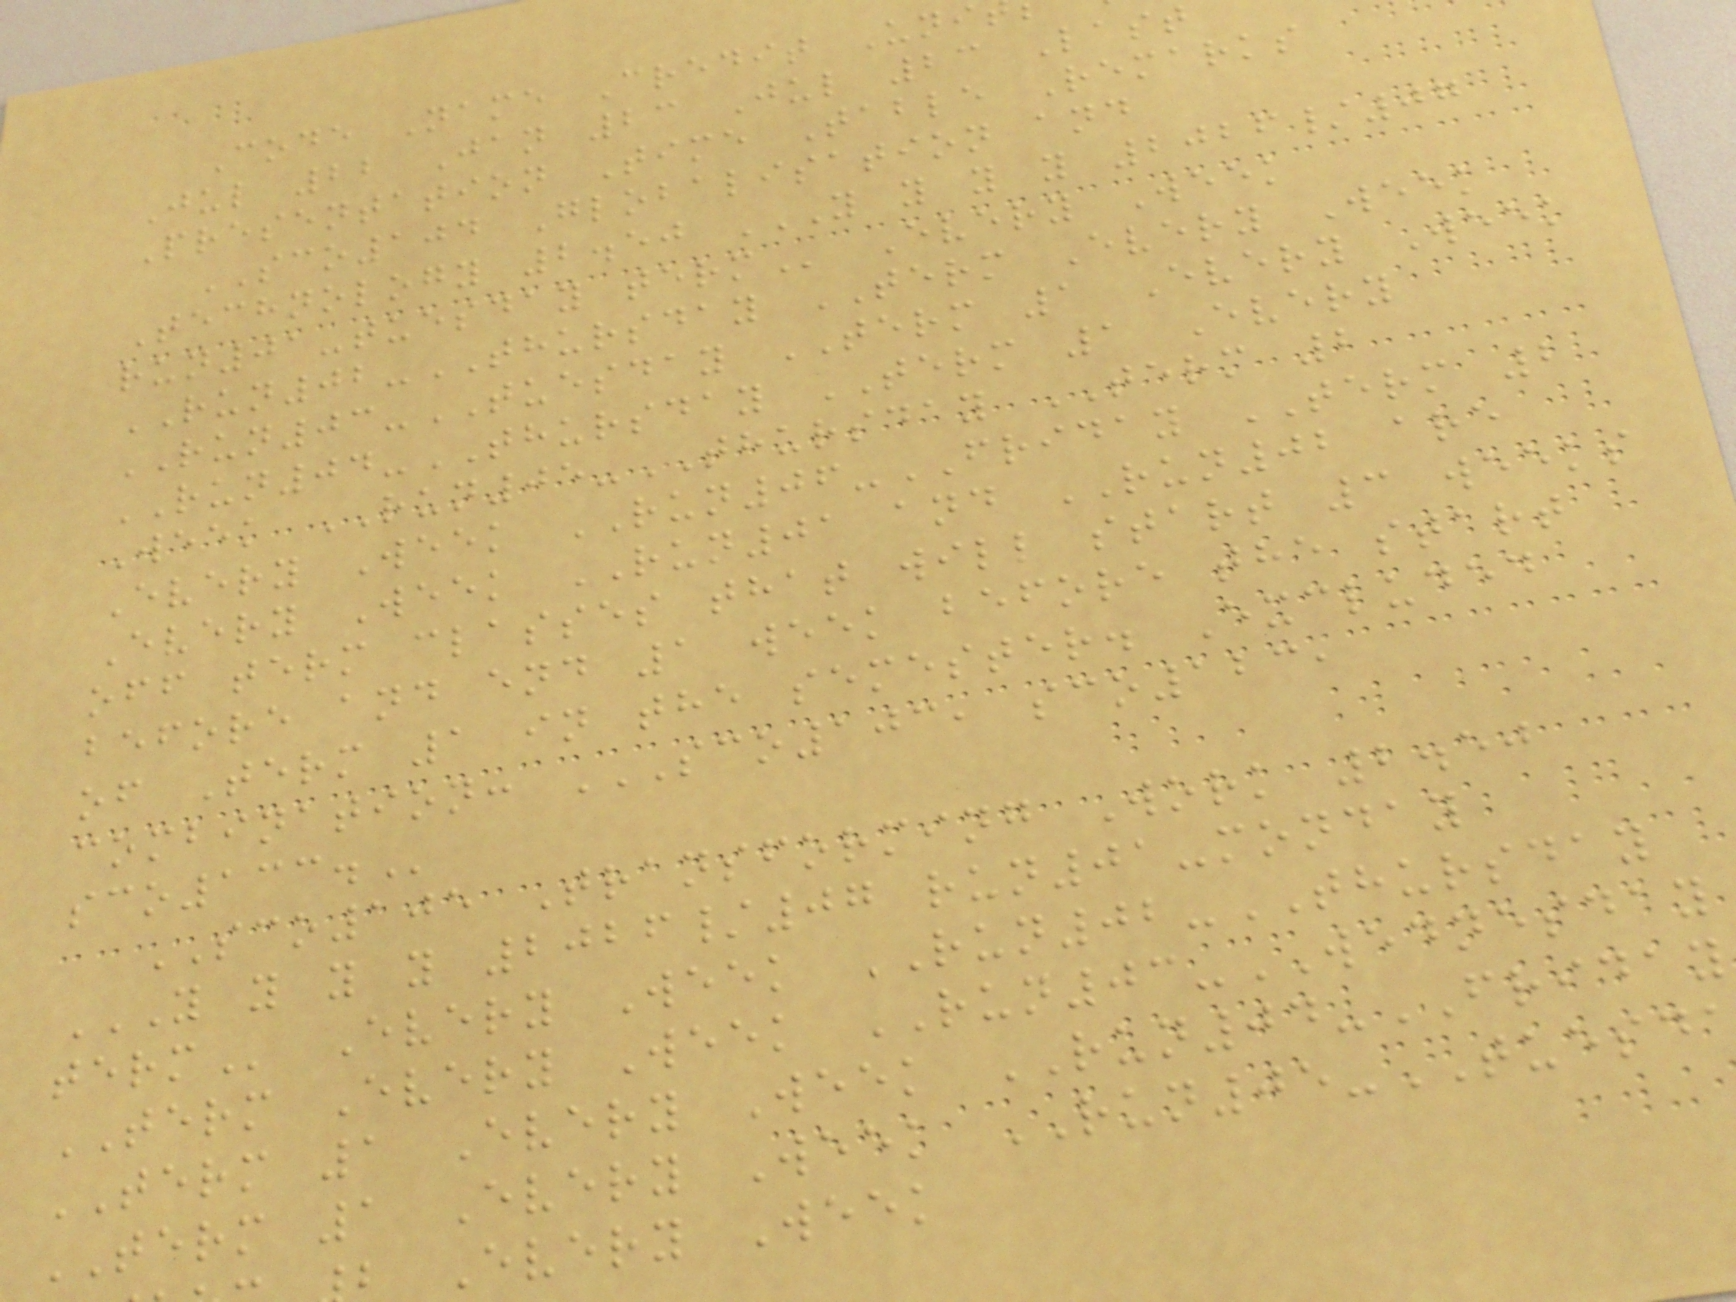Code Name Credit Uni
Jul 22 Jan 23 Jul 23 Last
Presentation Time Table Remarks
SCO104 Globalisation and
Technology 2.50 Y Y Y Y 2026/07
run01-tuesday
RUN02-THURSDAY TERM Every Week
RUN03-TUESDAY TERM 1 Every Week
RUN04-THURSDAY TERM 1 Every
Week RUN05-THURSDAY TERM 2
Every Week RUN06-FRIDAY TERM 2
Every Week RUN01 and RUN02 are
off term classes that will start 3 weeks
before and end 1 week before the start
of Term 1 in the semester. Excluded
combination: SCO103, SCO123,
SCO105 Transforming Work 2.50
Y Y Y Y 2026/07 RUN01-MONDAY
Every Week RUN02-THURSDAY
TERM Every Week RUN03-WEDNESDAY
TERM 1 Every Week RUN04-FRIDAY
TERM 1 Every Week RUN05-TUESD
Every Week
